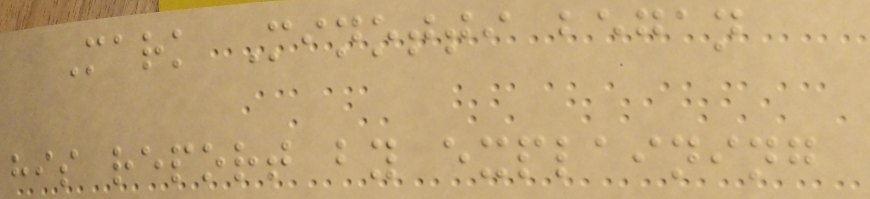Mark Minotti began
his report by explaining
